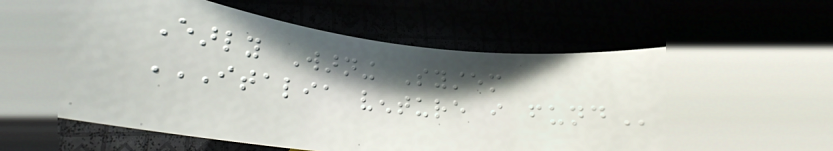Early Warning System
ITALIA VENTURE I FUND
